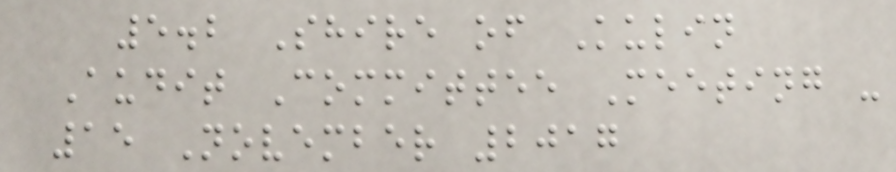5.2 Shire of Kulin
Audit Committee Meeting -
15 November 2017
